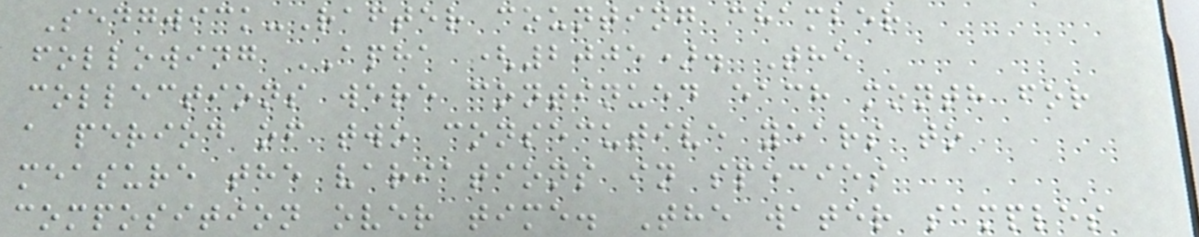Sedgwick-Rafter counting chamber
following APHA (2005). The
collections were continued each month for
a period of two consecutive years to
measure the variations in species
composition over time. The water samples
